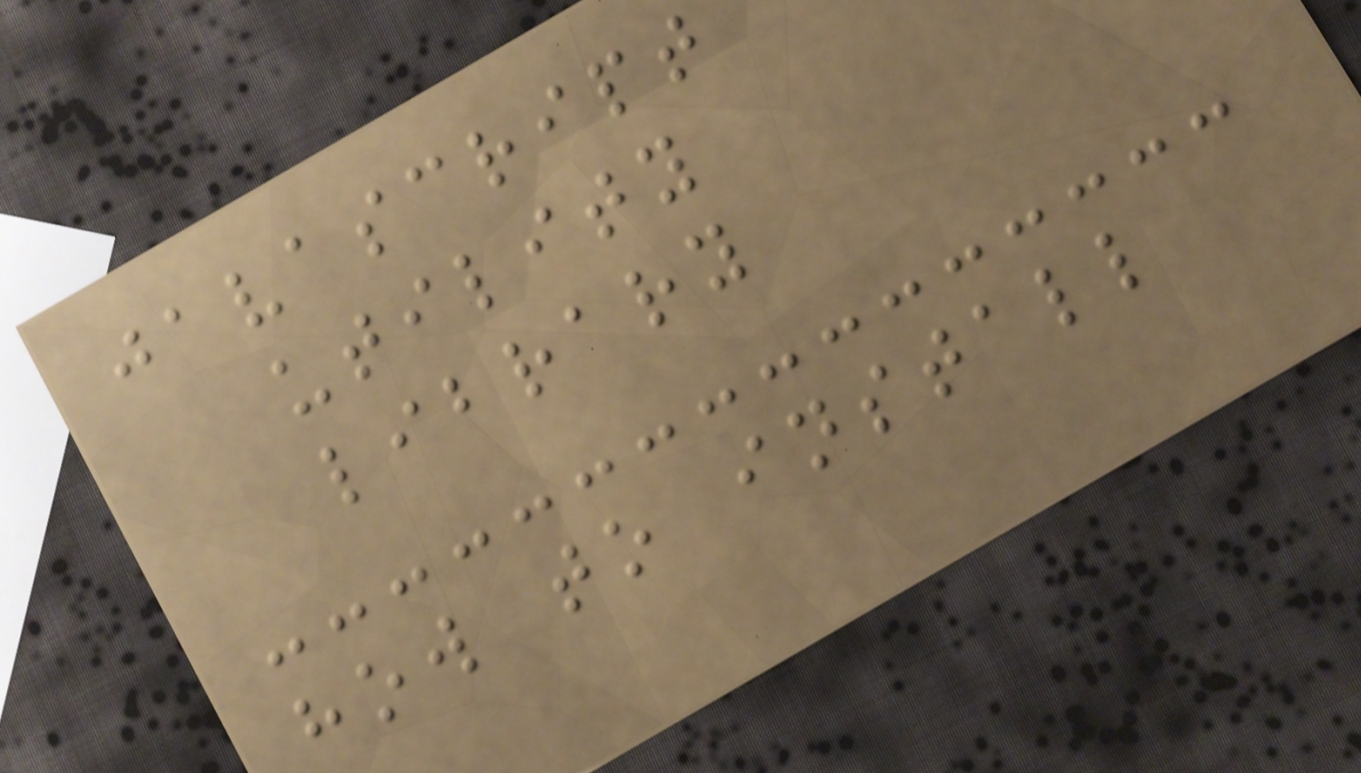javascript
utility
library
how to install
